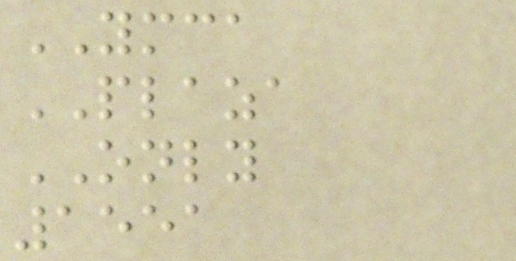YMCA
PLAZA
ONLY
1551
